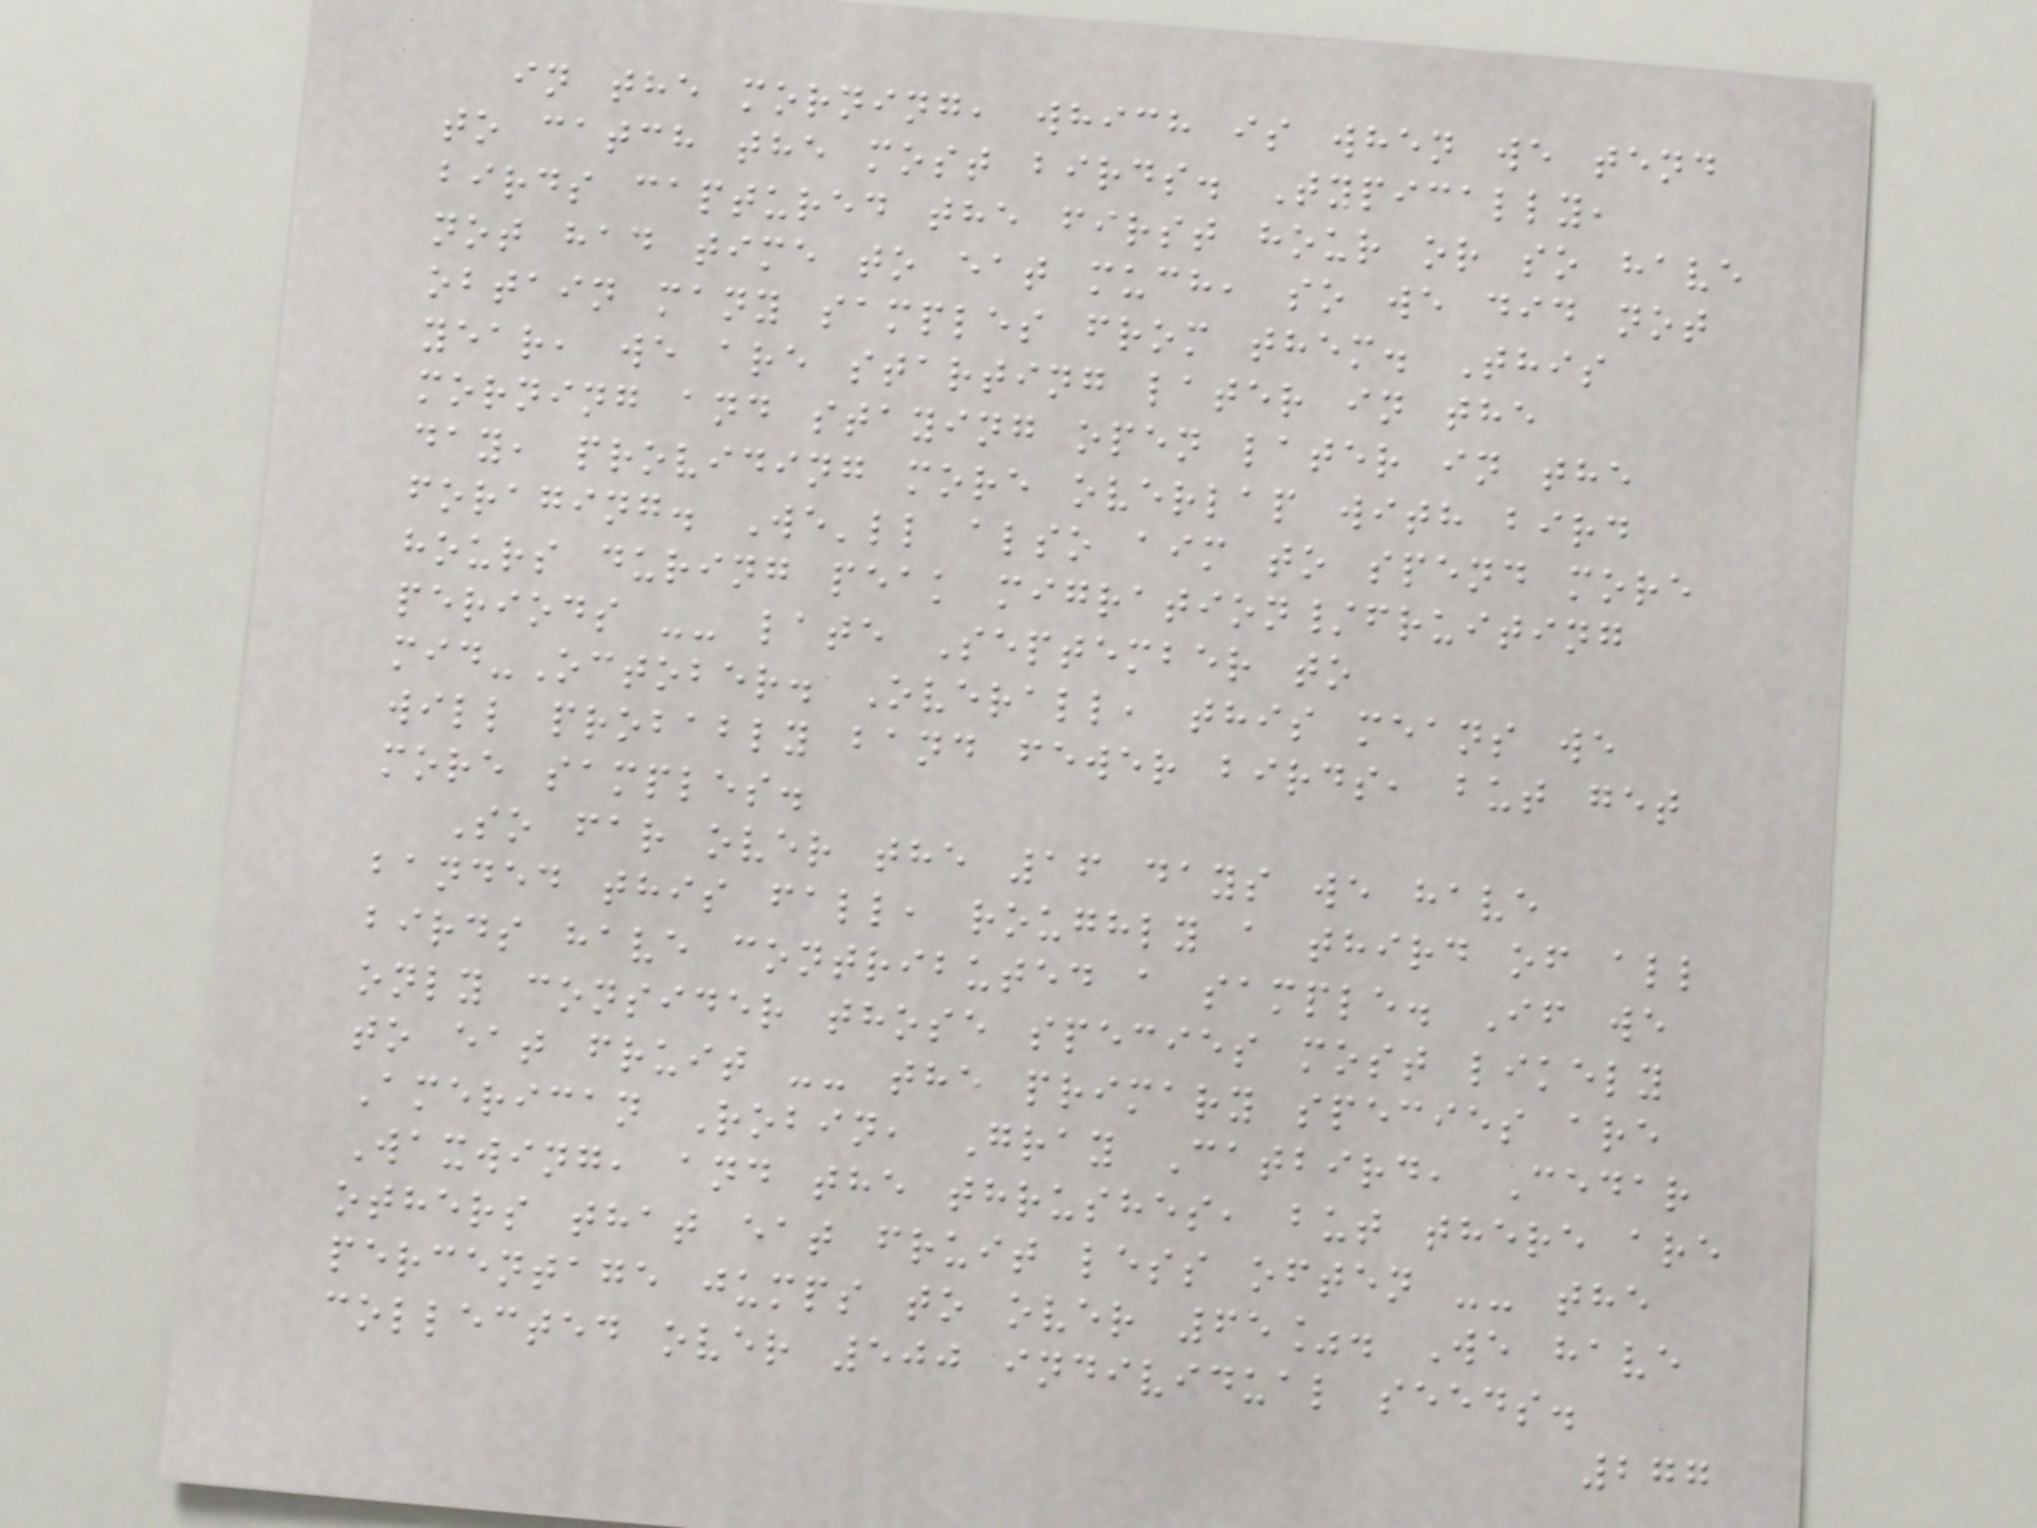in the morning, which is when we tend
to catch the most birds. Typically,
birds captured the first hour or so have
not had time to eat much, so we did not
obtain many samples from them. This
year, we are starting later in the
morning and staying open later in the
day, providing more overlap with bird
foraging. We'll also aim to spend more
hours during peak migration/fruiting
periods -- late September to
mid-October. Overall, this means we
will probably band fewer birds, but get
more samples.
So far over the 16 days we have
banded this fall, roughly a third of all
birds have contributed a sample. If we
only consider those species most likely
to eat fruit -- the primary species are
American Robin, Gray Catbird, Cedar
Waxwing, and the thrushes, but there are
others that eat fruit less often -- the
percentage jumps to over 65%. We have
collected over 500 individual seeds.
277
